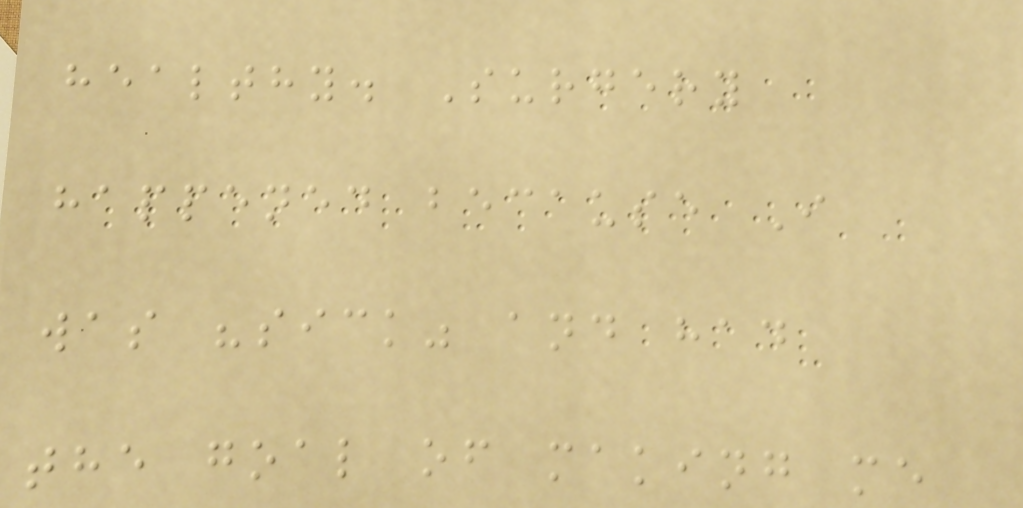healthy. Surgery
happened because I
was "sick" and had
the goal of making me
